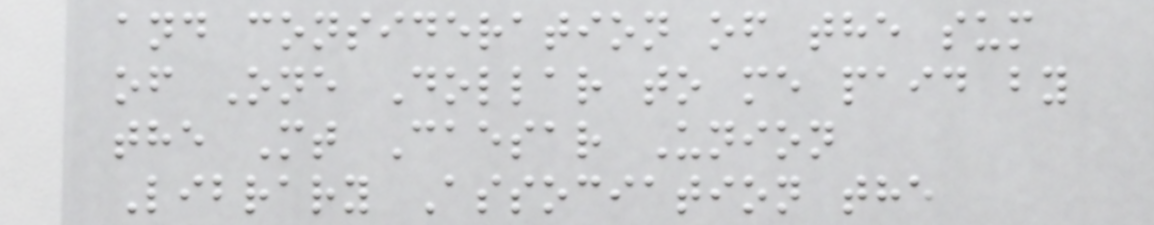and consideration of the sum
of One Dollar to me paid by
the Mt Caesar Union
Library Association the
